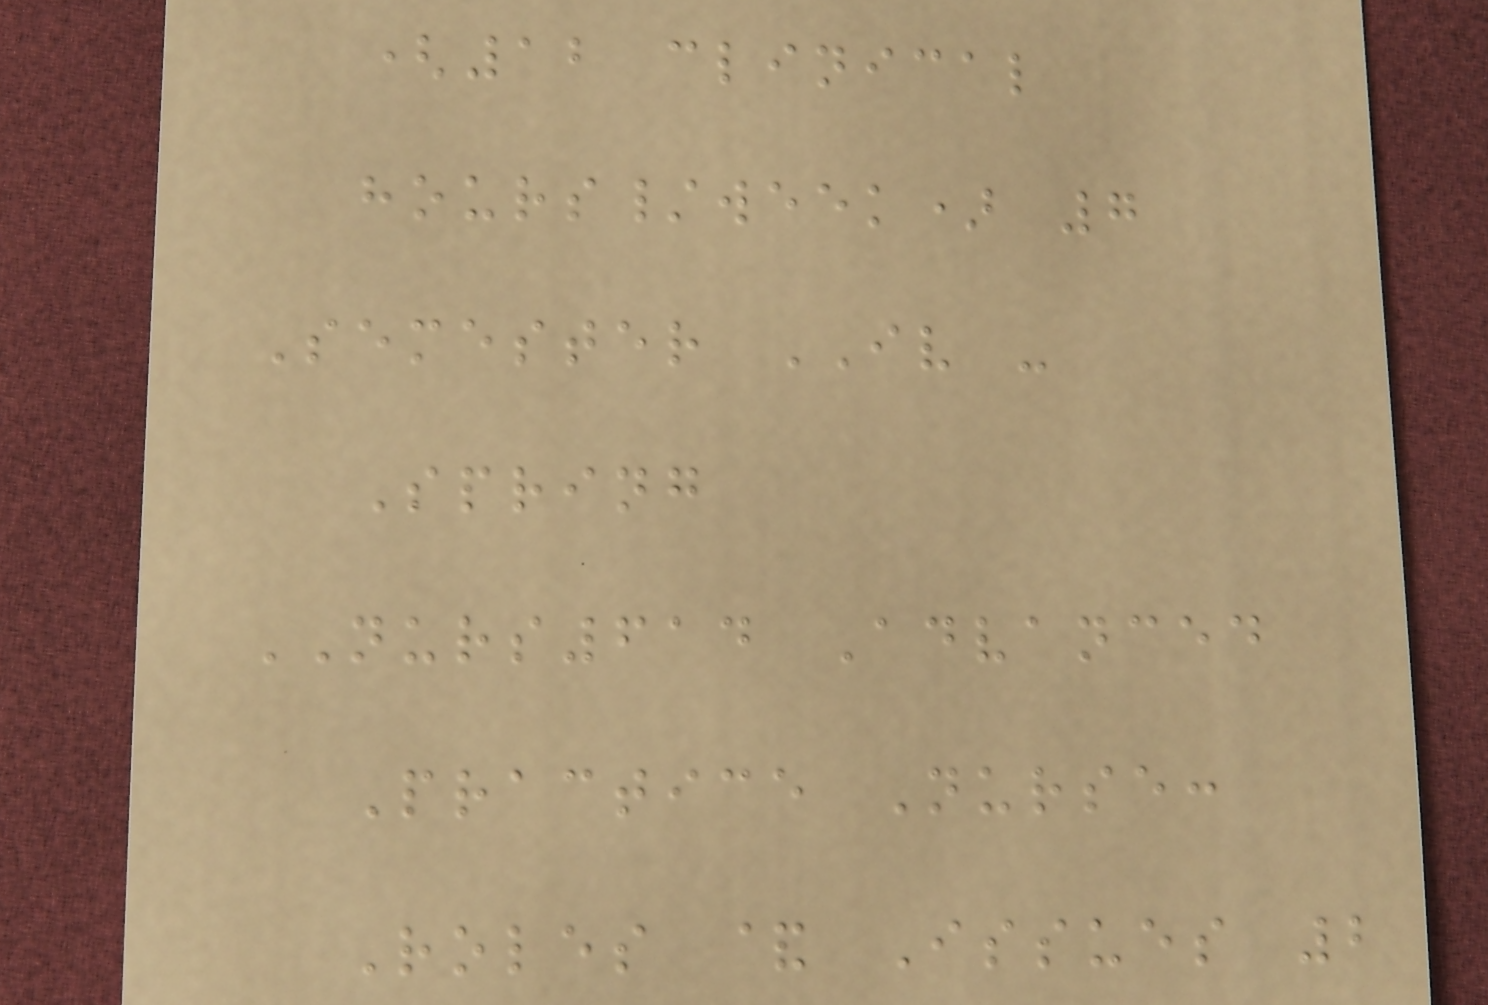(12 clinical
hours/week) 7
Semester IV -
Spring
NURS614 Advanced
Practice Nurse:
Roles & Issues 2
